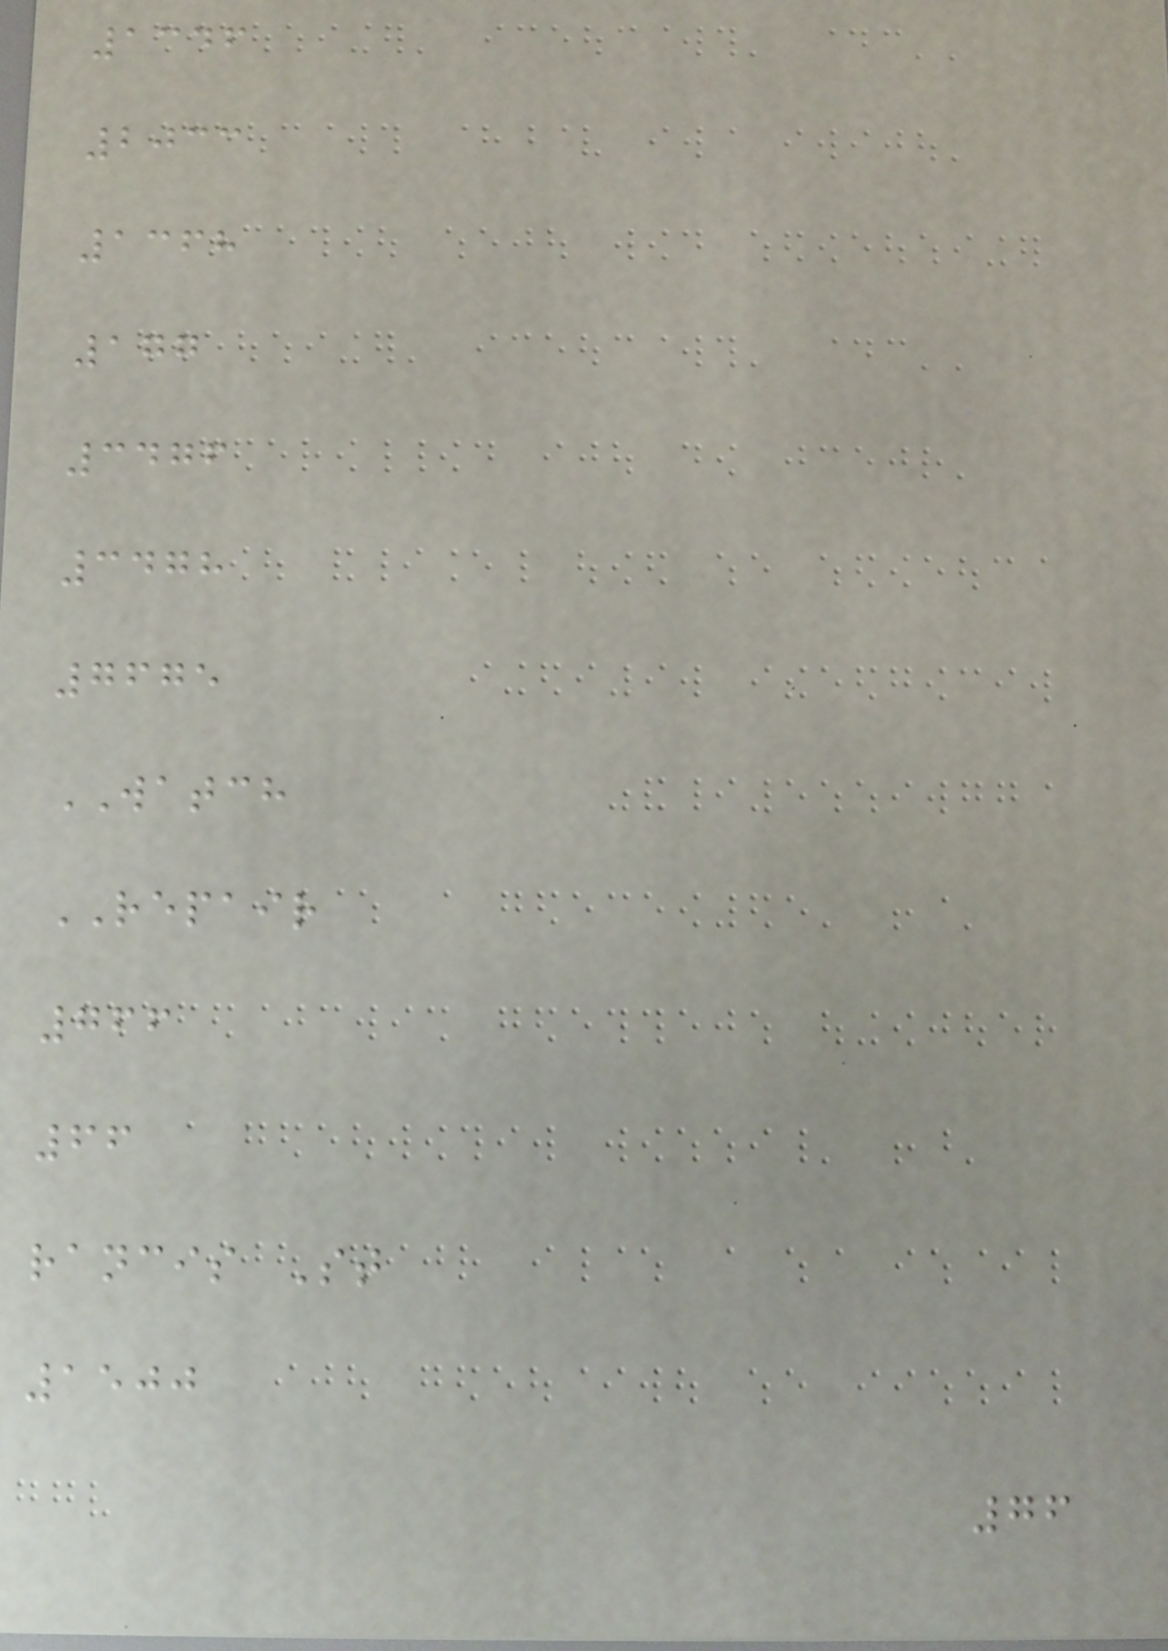1346
2033
1368
177
3476
3478
7675
WATCH
REPAIR
766
66
rancis St
1500
76
